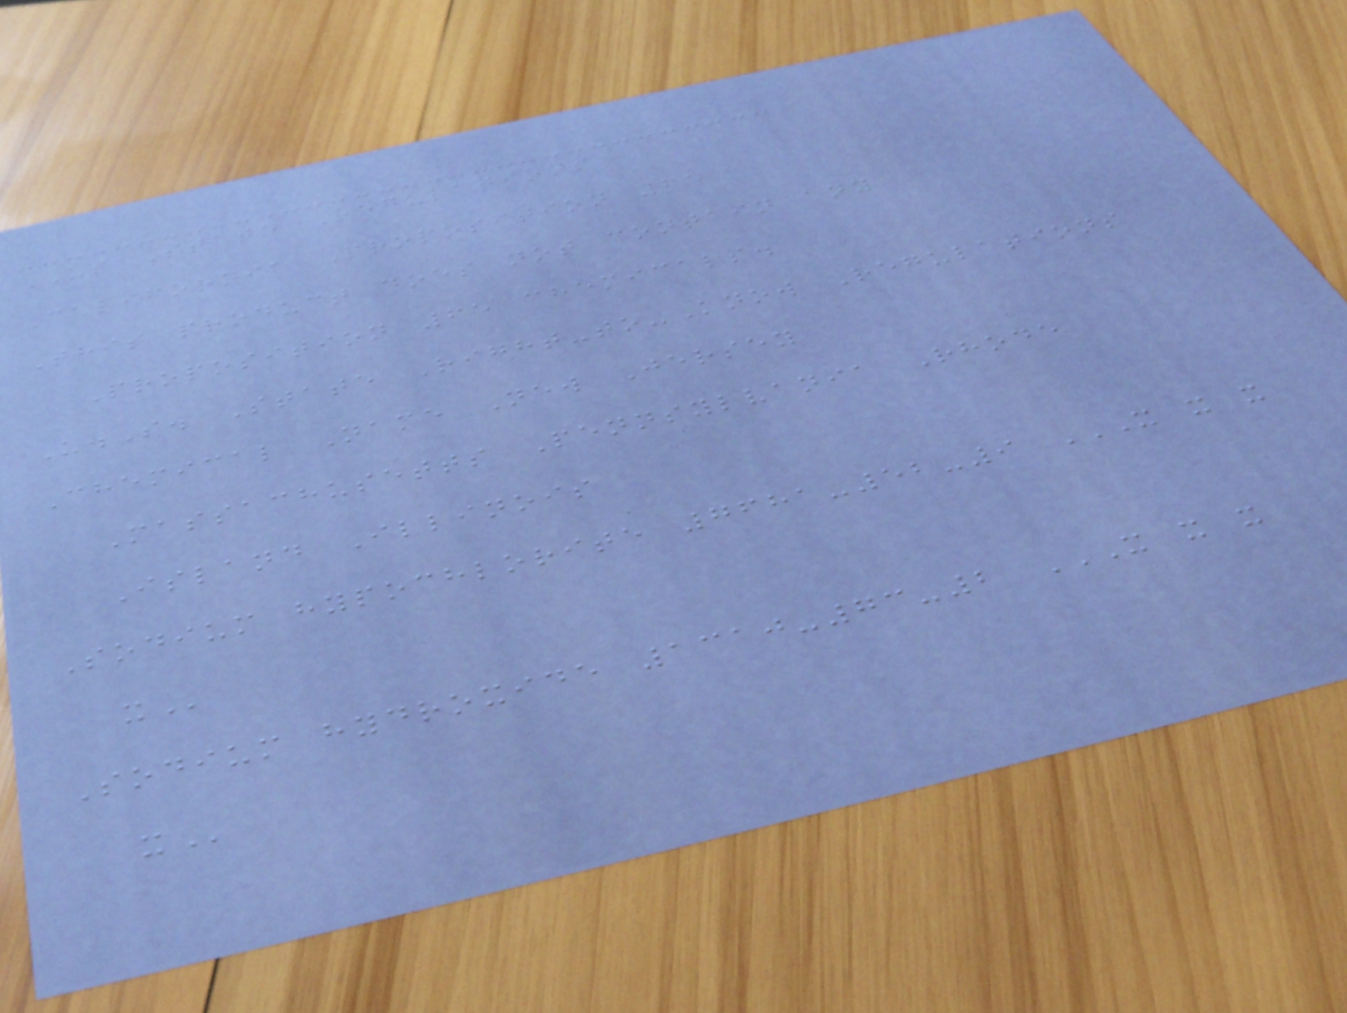US State Regulations
California Proposition 65
This product does not contain any
Proposition 65 chemicals.
U.S. State Right-to-Know Regulations
Chemical Name New Jersey
Massachusetts Pennsylvania Rhode
Island Illinois
Sodium hypochlorite 7681-52-9 X X X
X
Sodium hydroxide 1310-73-2 X X X
X
